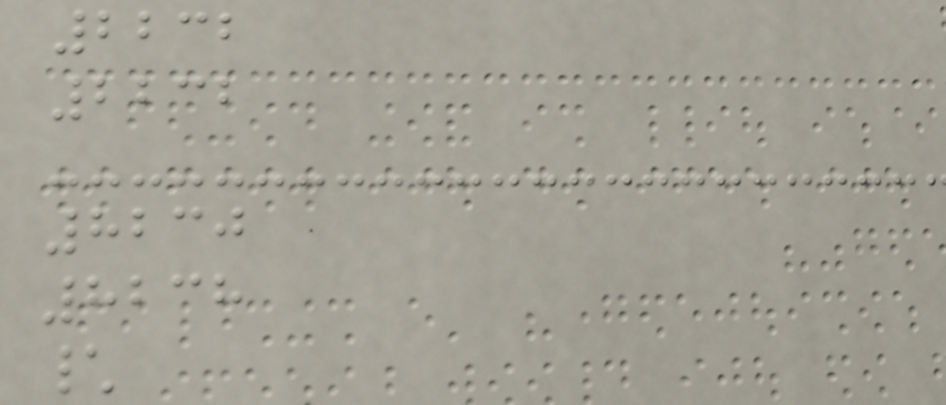2232
2232
8230
8238
\
